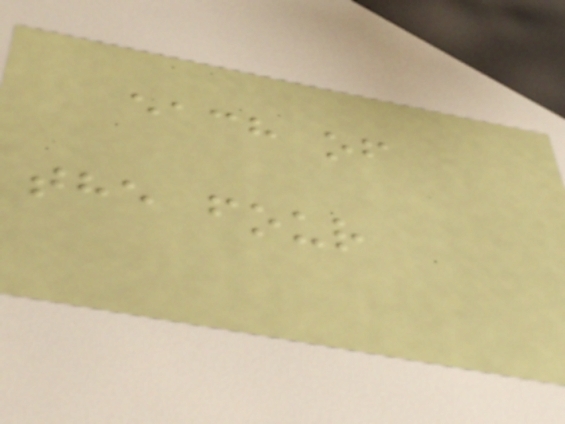each of
the four
